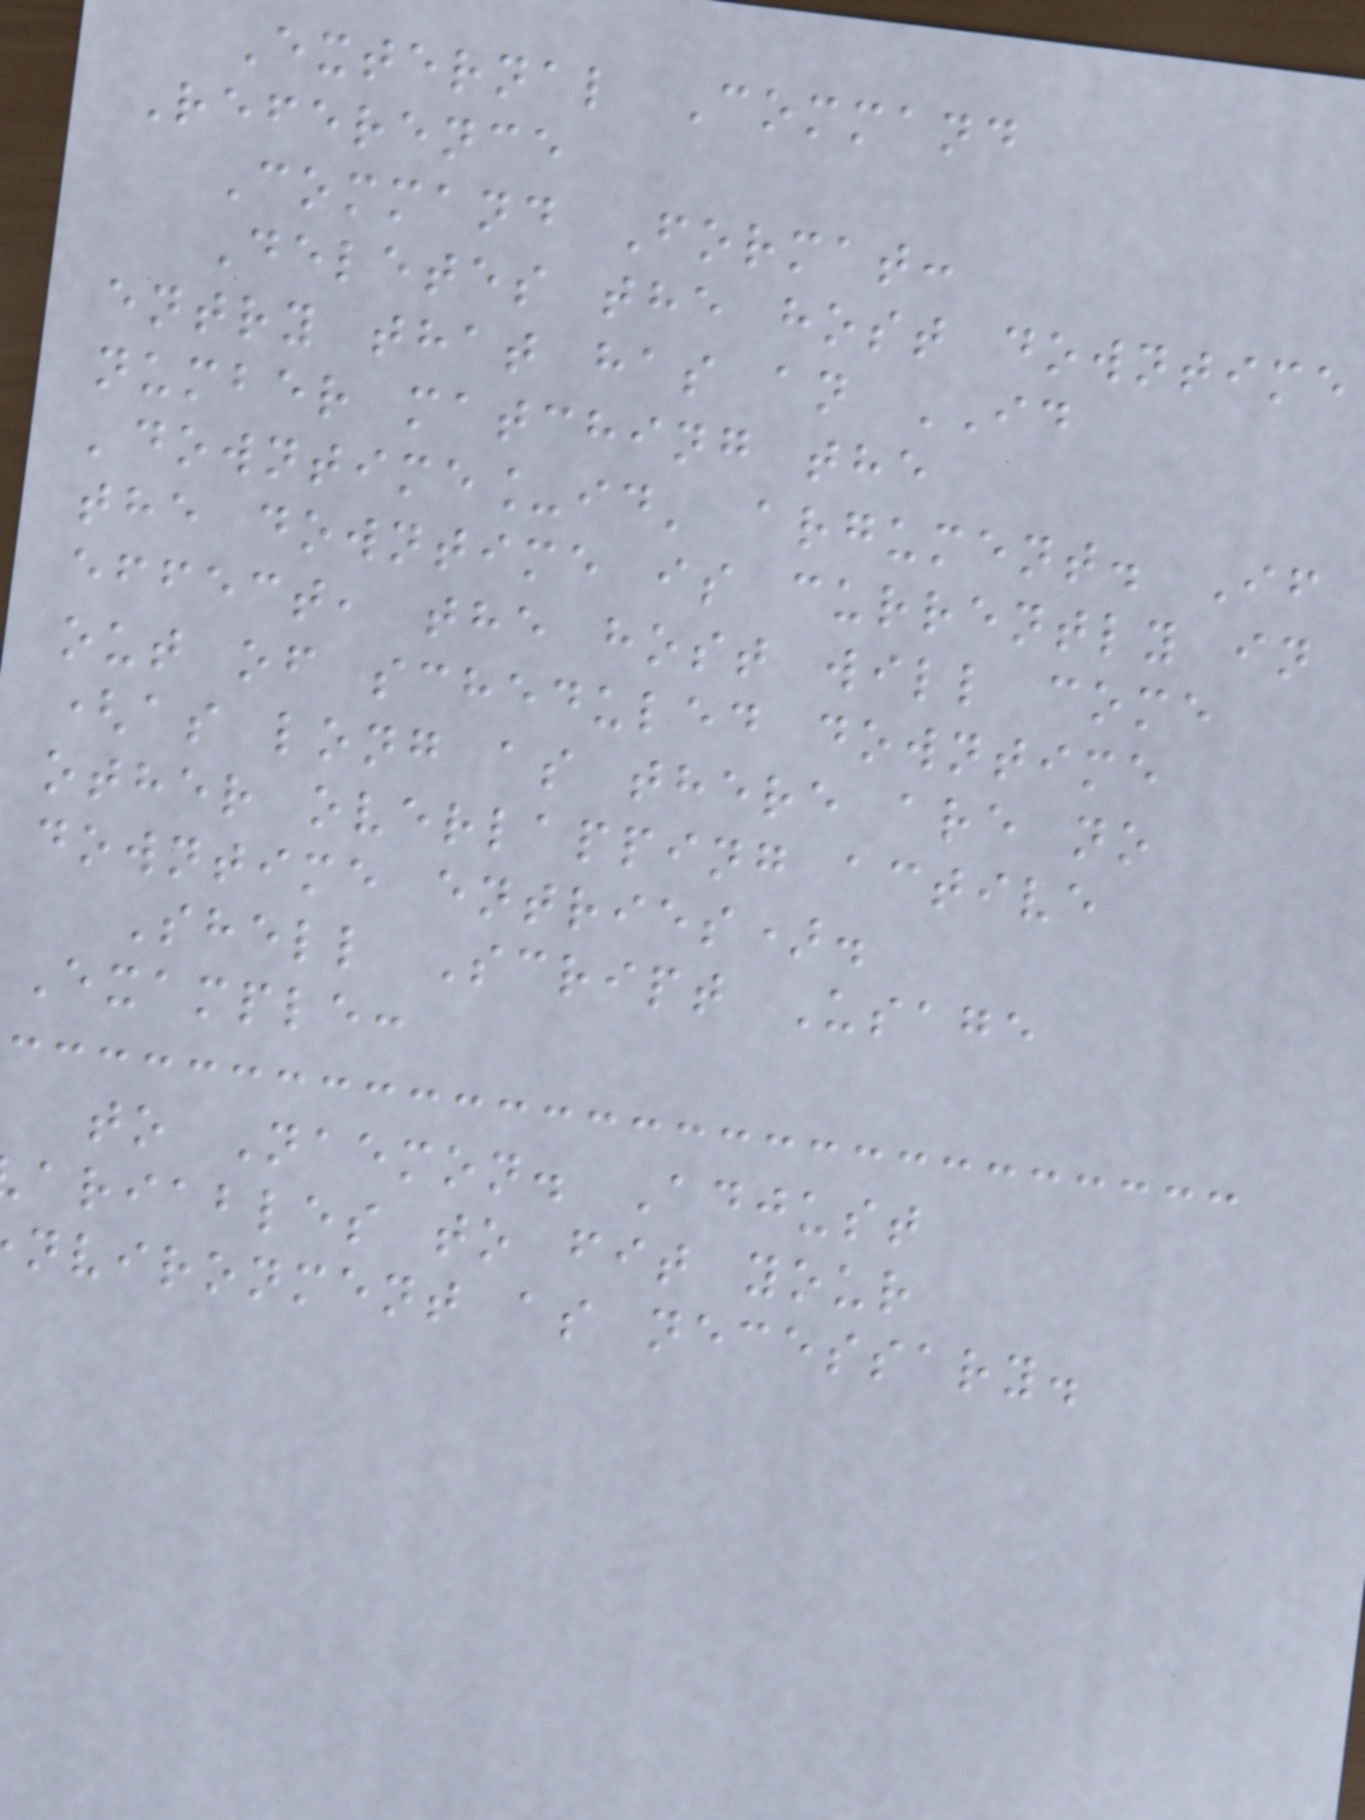External Command
Reference
Command Format:
Deletes the host downtime
entry that has an ID
number matching the
'downtime_id' argument. If
the downtime is currently in
effect, the host will come
out of scheduled downtime
(as long as there are no
other overlapping active
downtime entries).
Shell Script Usage
Example:
to Naemon. Adjust
ariables to fit your
nvironment as necessary.
